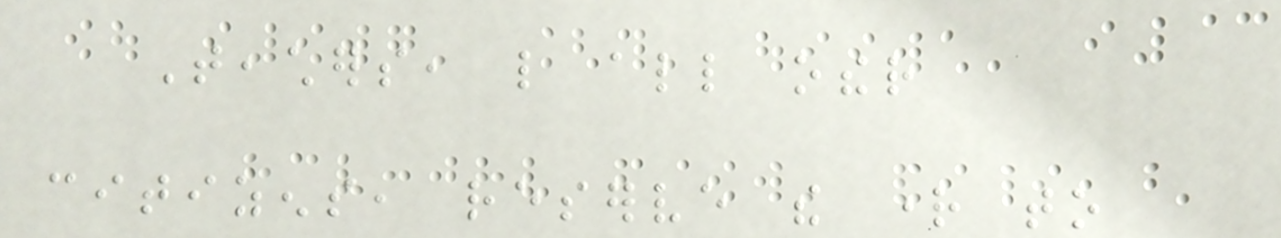Teachers, like all other
citizens, reserve the right to
